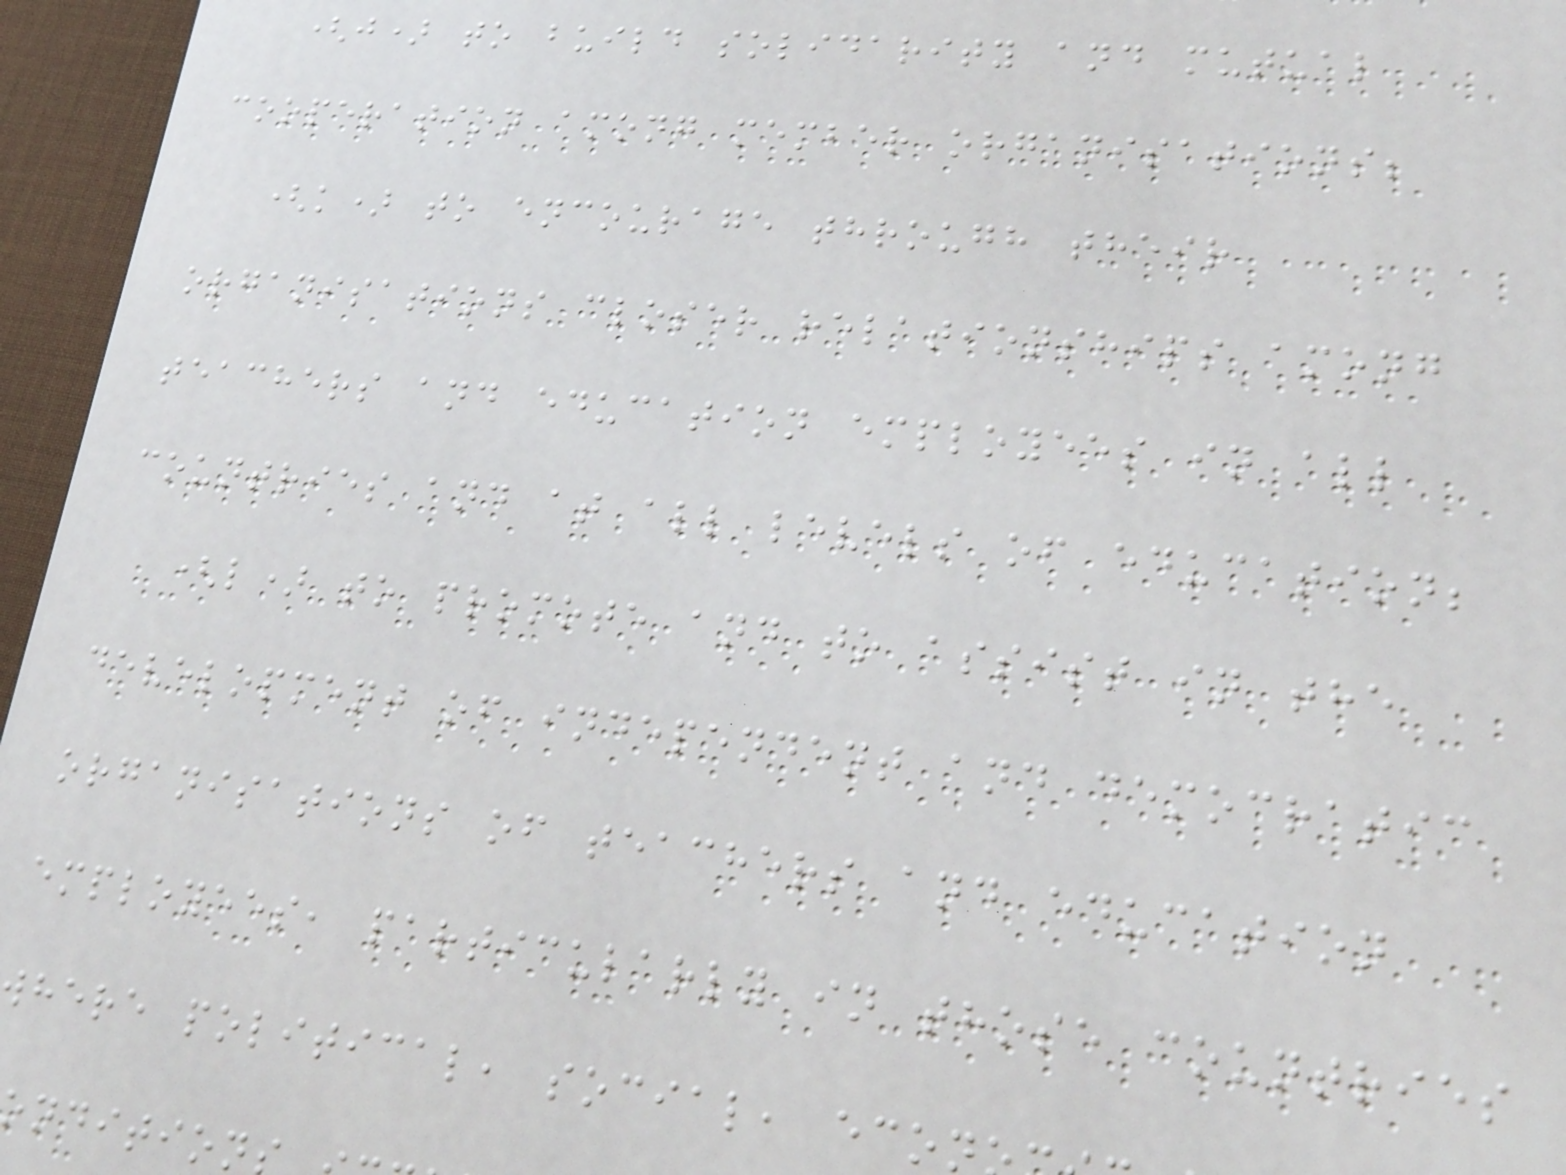(j) to build solidarity and mutual
cooperation among member organisations;
(k) to encourage through their
organisations closer relationships among
teachers and education employees in all
countries and at all levels of education;
(l) to promote and to assist in the
development of independent and democratic
organisations of teachers and education
employees, particularly in those countries
here political, social, econ
